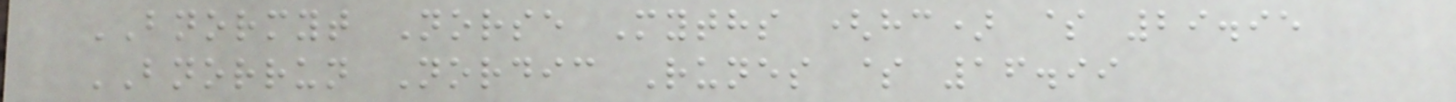BNORMYT Norse Myths (hc) $ 29.95
BNORRUN Nordic Runes $ 16.99
